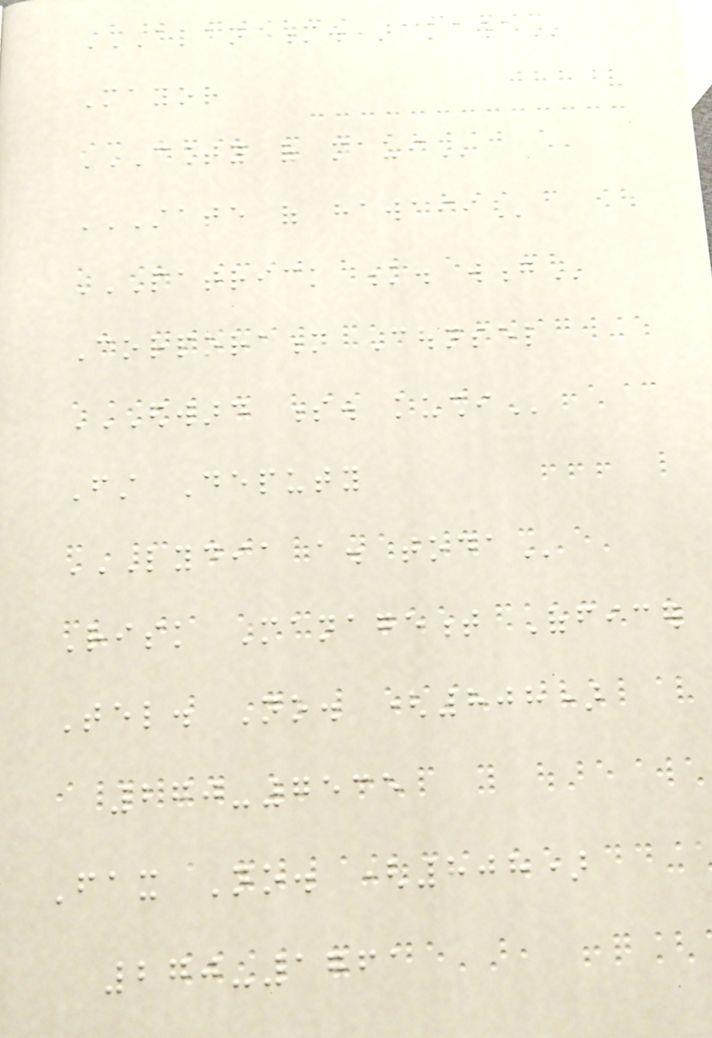ALAN M. ARAKAWA
Mayor
COUNTY OF MAUI
STATE OF HAWAII
PATRICK K. WONG
Corporation Counsel
EDWARD S. KUSHI
First Deputy
LYDIA A. TODA
Risk Management Officer
Tel. No. (808)
270-7535
Fax No. (808)
270-1761
